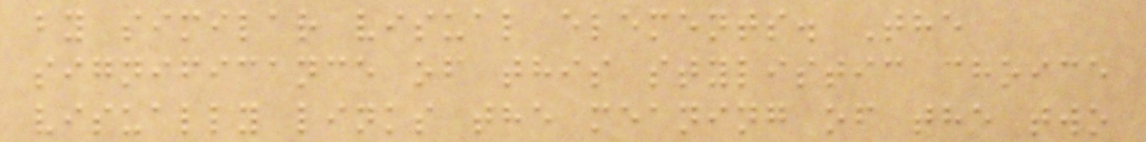by similar visual elements. The
significance of this stylistic choice
visually links the meaning of the two
